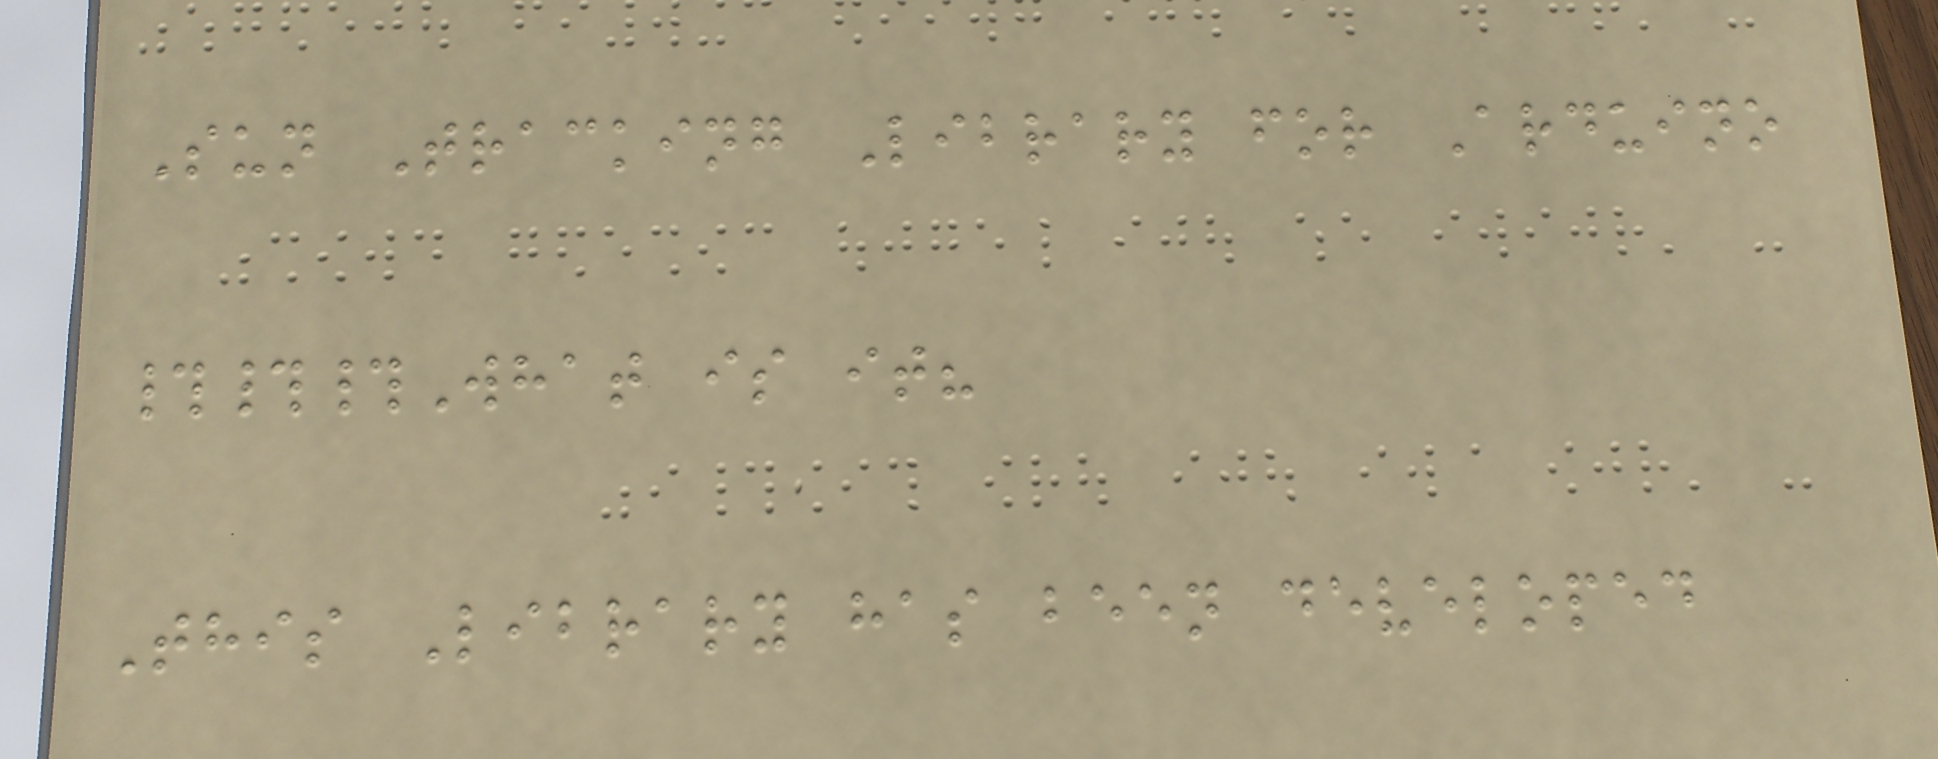Sun Tracking Library for Arduino
###What is it?
This Library has been developed
